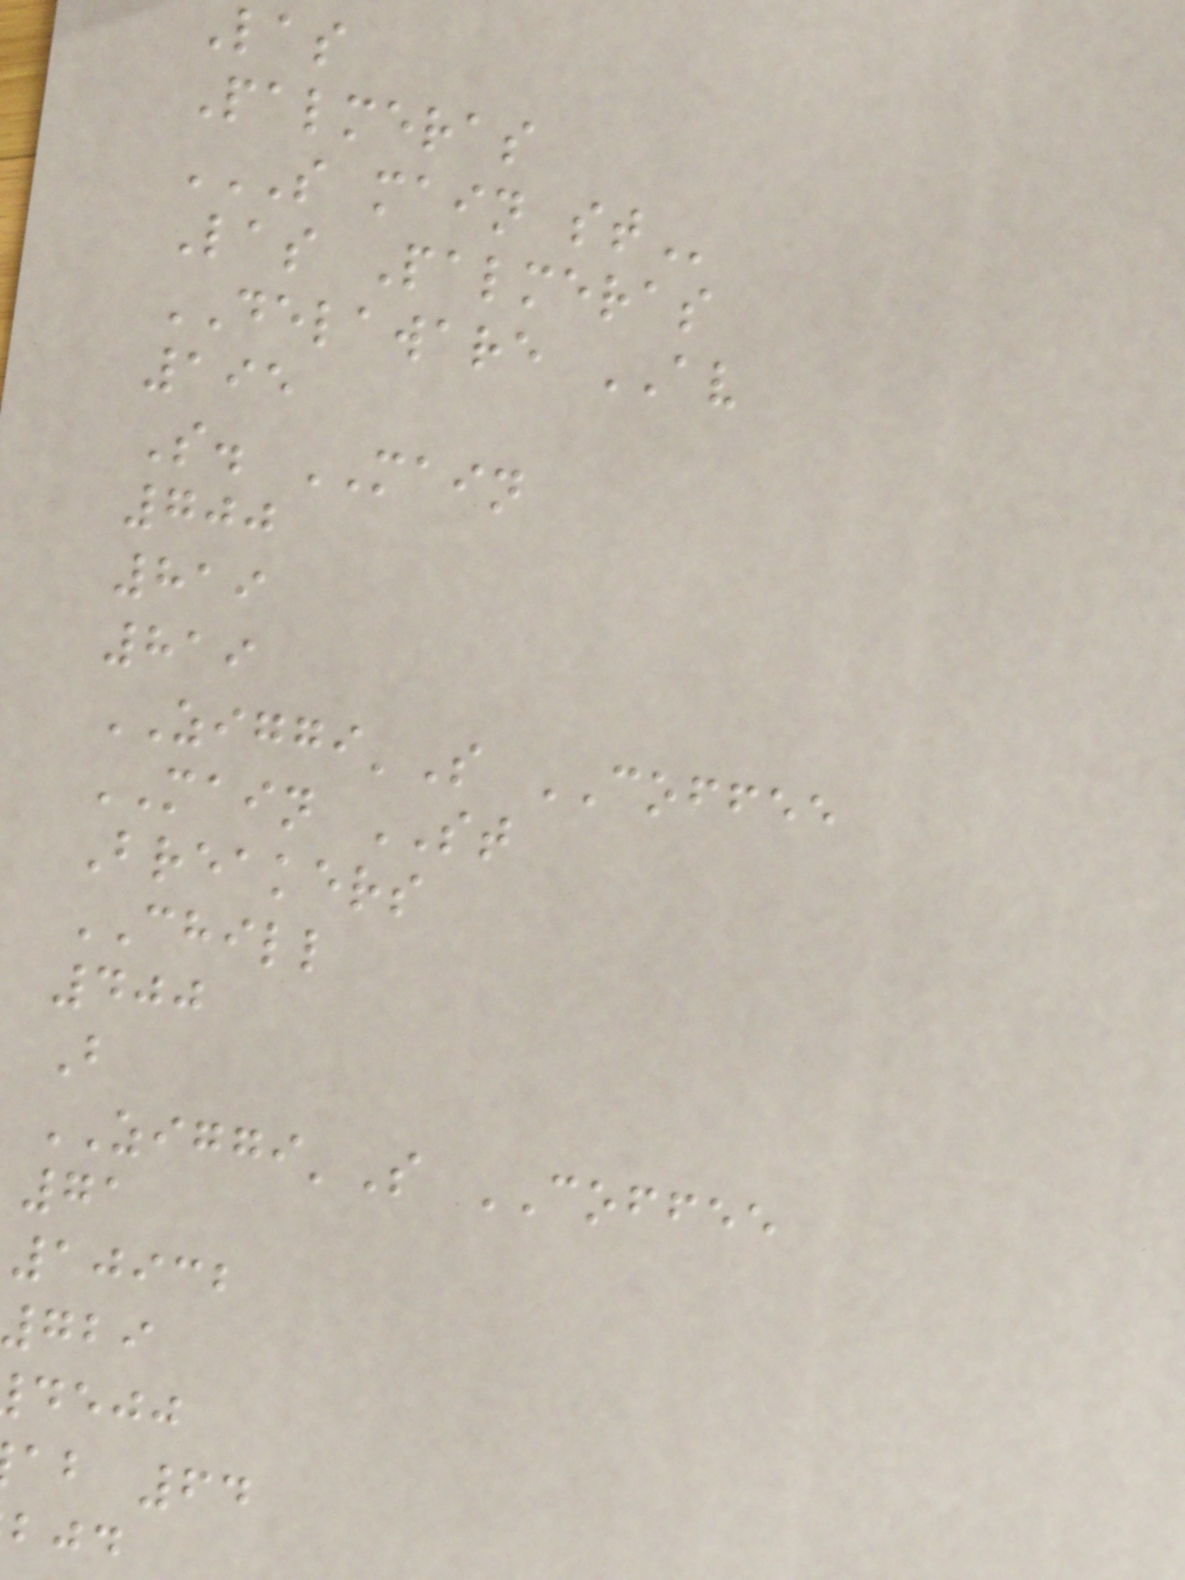Las
Palmeras
S MAIN ST
Las Palmeras
DELAWARE AV
195
S. MAIN
700
819
819
ZIGGI'S COFFEE
MAIN ST
Breakers
CHILL
400
B
ZIGGI'S COFFEE
71
10932
729
dejj
ab 64
